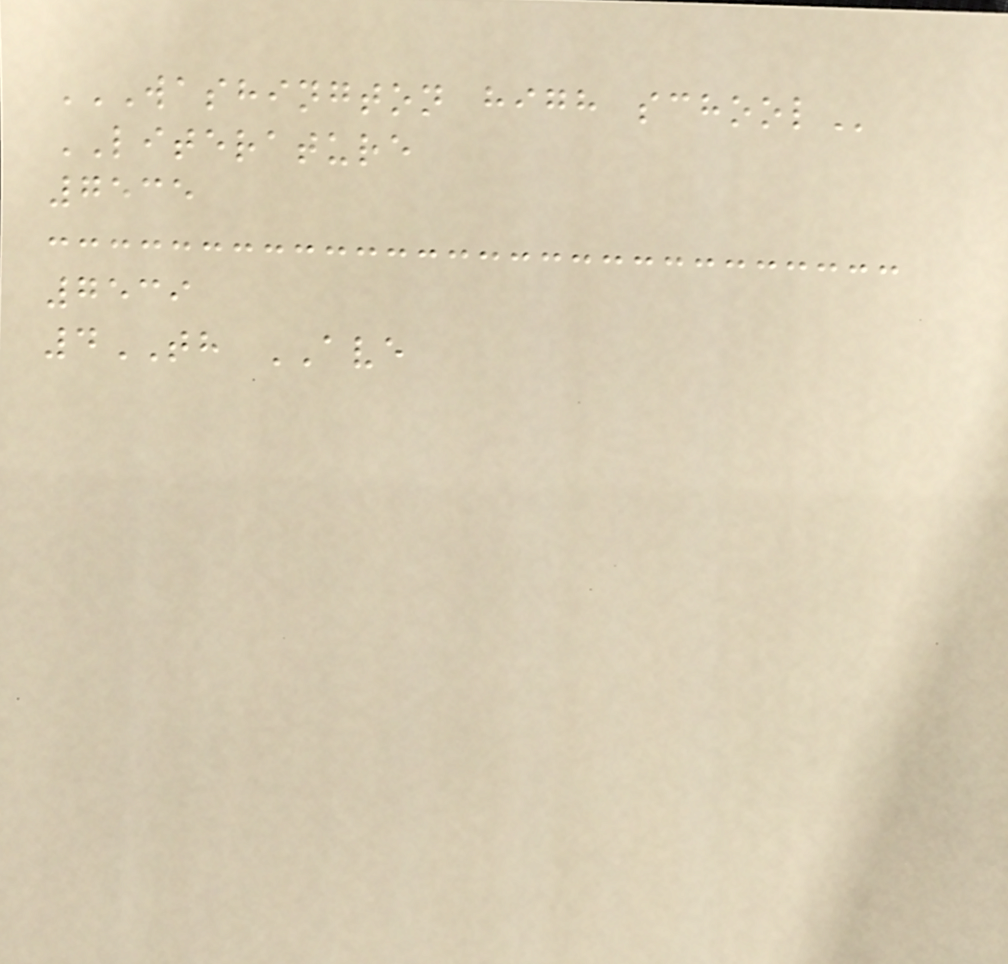WASHINGTON HIGH SCHOOL
LITERATURE
7535
7539
4TH AVE
